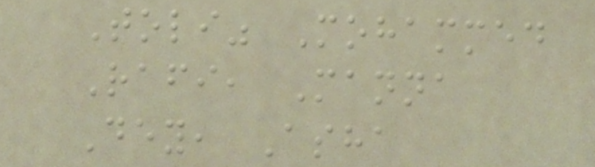Toli" Mohammed
Rafi, Manna
Dey, Asha
